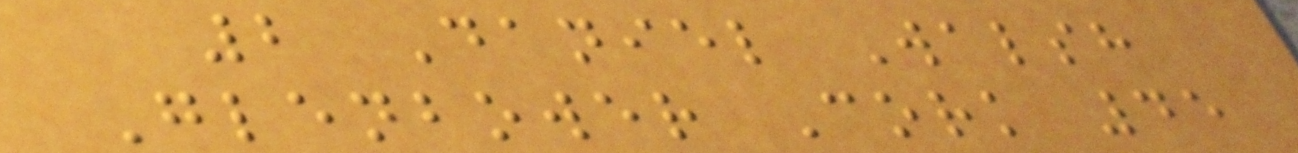2 Daniel Walsh
Glenbower Cork 45
